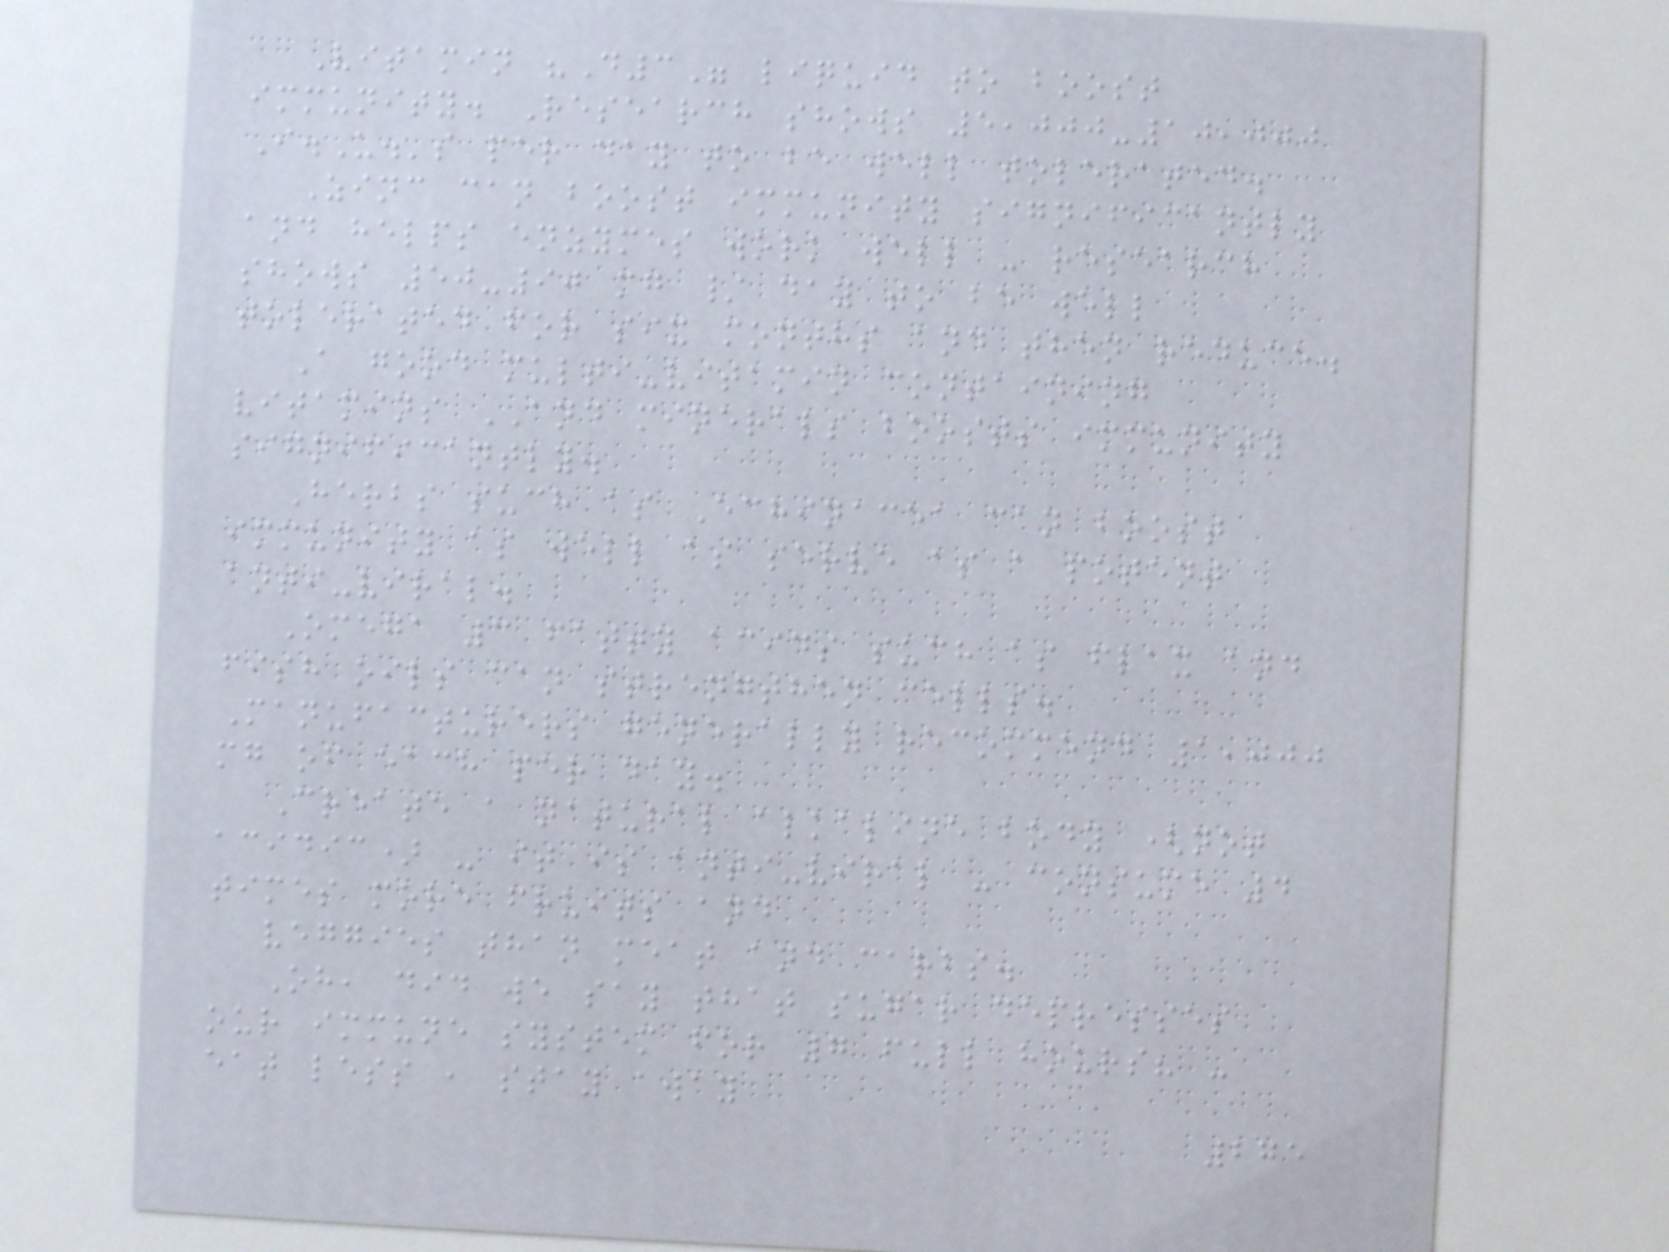Vitamin "D3" liquid to boost
immunity. Research shows 5,000-10,000
I.U.'s per day to be well tolerated.
Zinc can boost immunity significantly
and helps enzymes work well - research
shows 50-90 mg / day to be well
tolerated for six months and then reduce.
A good multi-vitamin containing
vitamins AND minerals boosts immunity
significantly.
Herbs such as Echinacea can boost
immunity as well as serve as a potent
anti-viral.
Omega 3 fatty acids such as flax and
fish oils can strengthen cells.
Manufacturers generally recommend 1,000
mg of each per day.
Create a natural alkaline body (not
acidic) - it is anti-viral - consume 4
times more fruits and
veggies than meat and carbs.
Oh, did we say that sugar depresses
our immune system for 7 full hours? -
eat less , stay away
275
